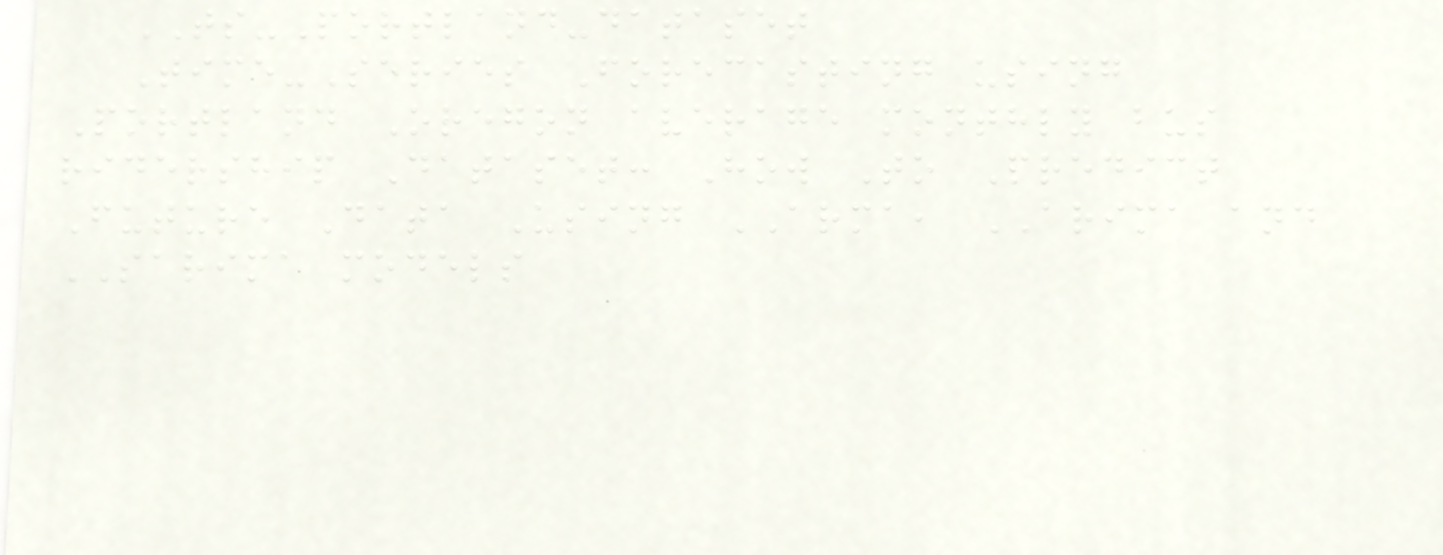TS-Portland-dataset
Time-Series Forecasting using
Portland Oregon average monthly bus
ridership Dataset: How To Predict
Future Data Using ARMA, ARIMA and
SARIMA models
